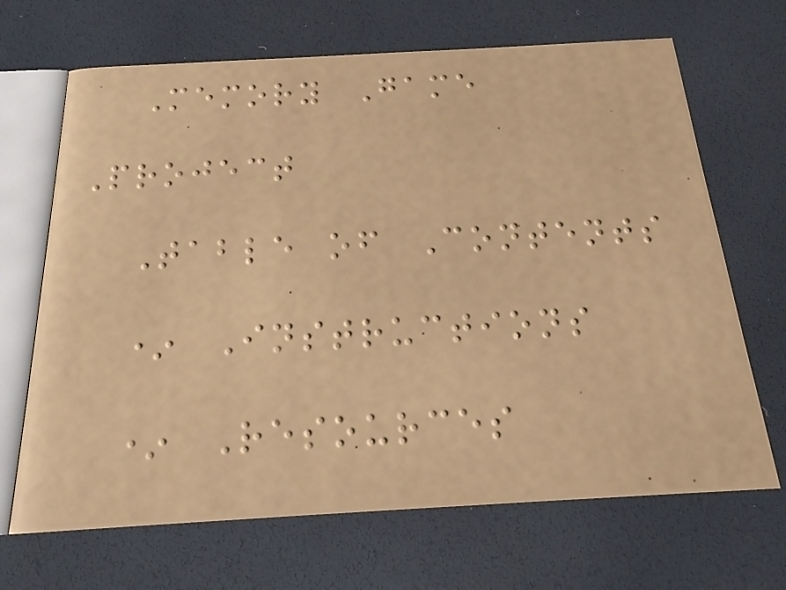Memory Game
Project
Table of Contents
* Instructions
* Resources
